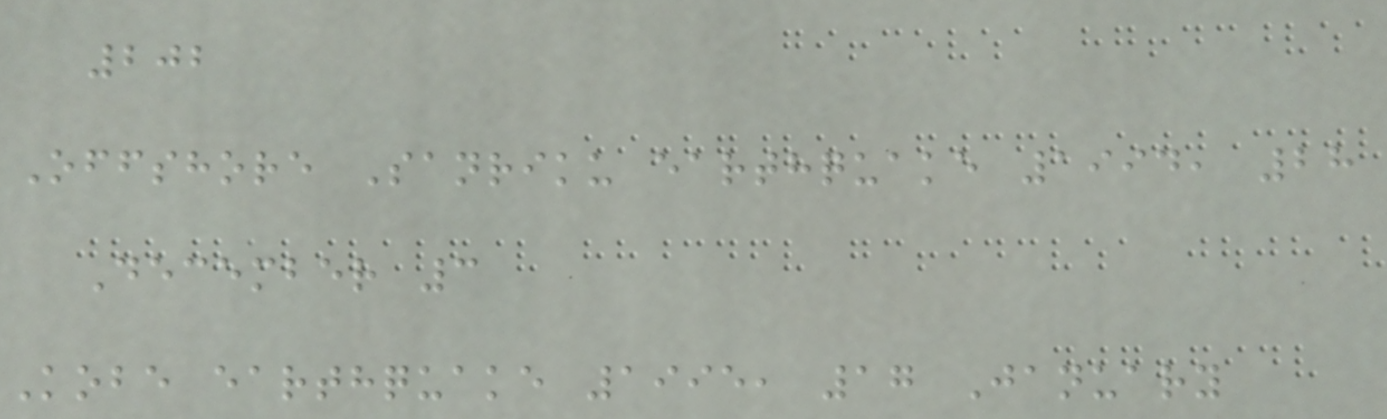202
Offshore Sanriku earthquake 1994, 28
December 3
Kobe earthquake 1995, 17 January
